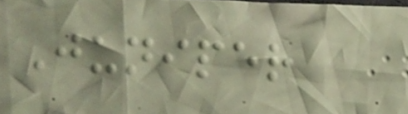Juniper
